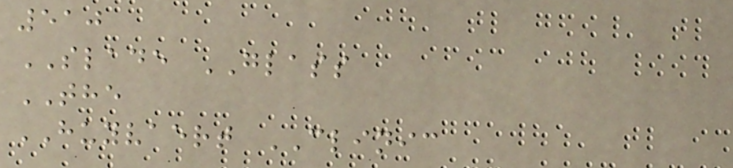510
SLADE GLASS
THE
HUYVAERT CLINIC
